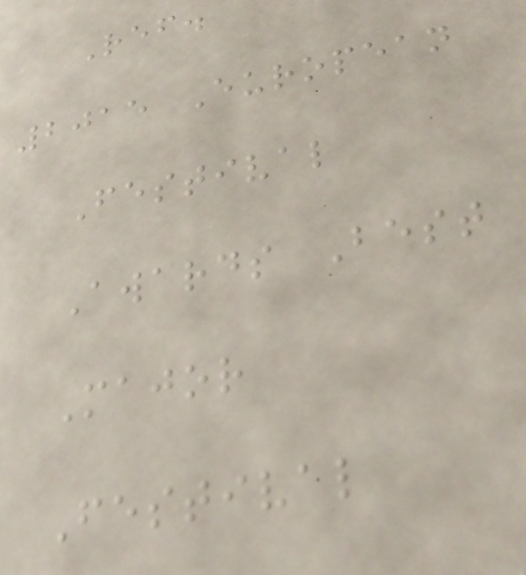Ref.
2015 European
Festival
Awards Best
Major
Festival
